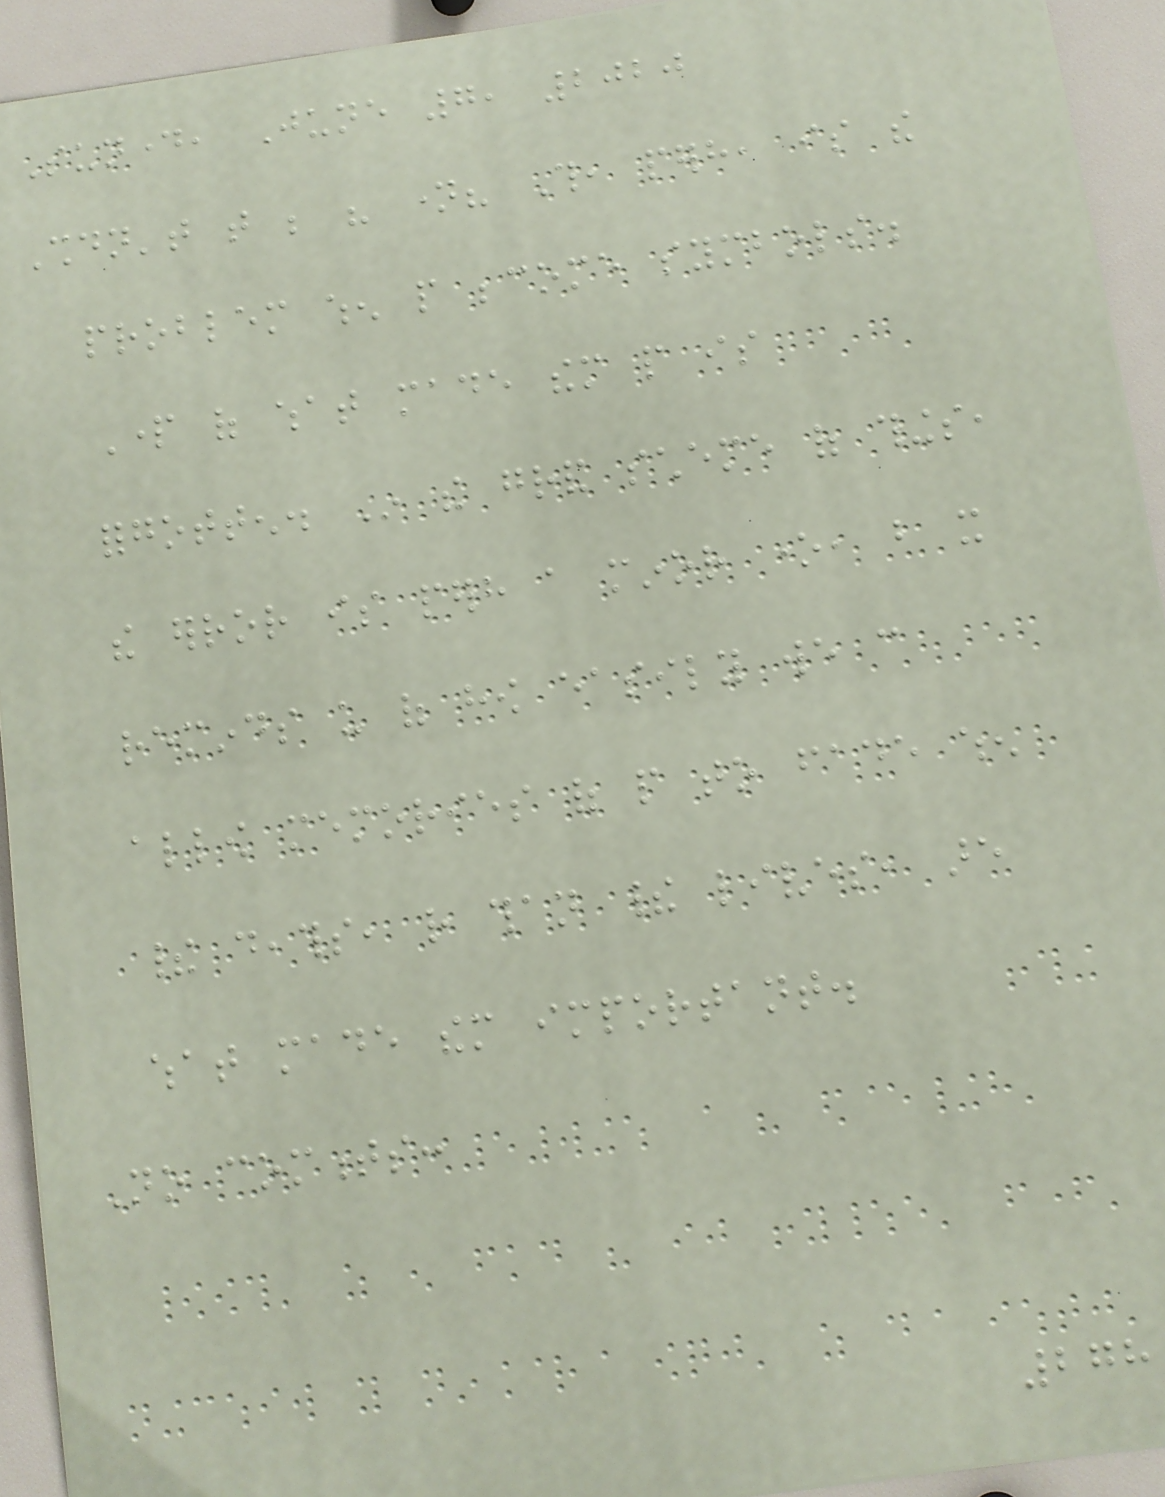Sunday, June 7, 2020
Shouldn't that be his name? This, perhaps, is the
problem when people become symbols.
Part of what made them people is
forgotten. In the grand scheme of things,
the error is perhaps a minor one, but it
reminds us of how easily we can
allow memories of people to fade when
their deaths, rather than their lives, are
what made them important.
No comments:
278
